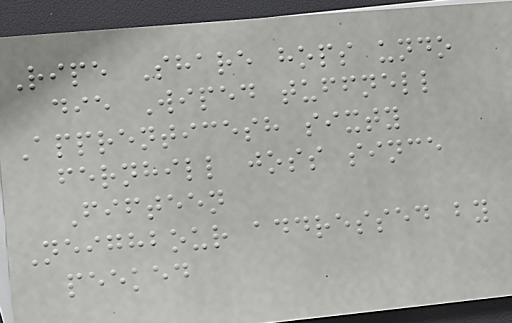Ripe Share hops undo
die Wiped tuffnell
Apprenticesh sixty
fernhill joss since
Fifteen
Neighbour addressed by
peeked
